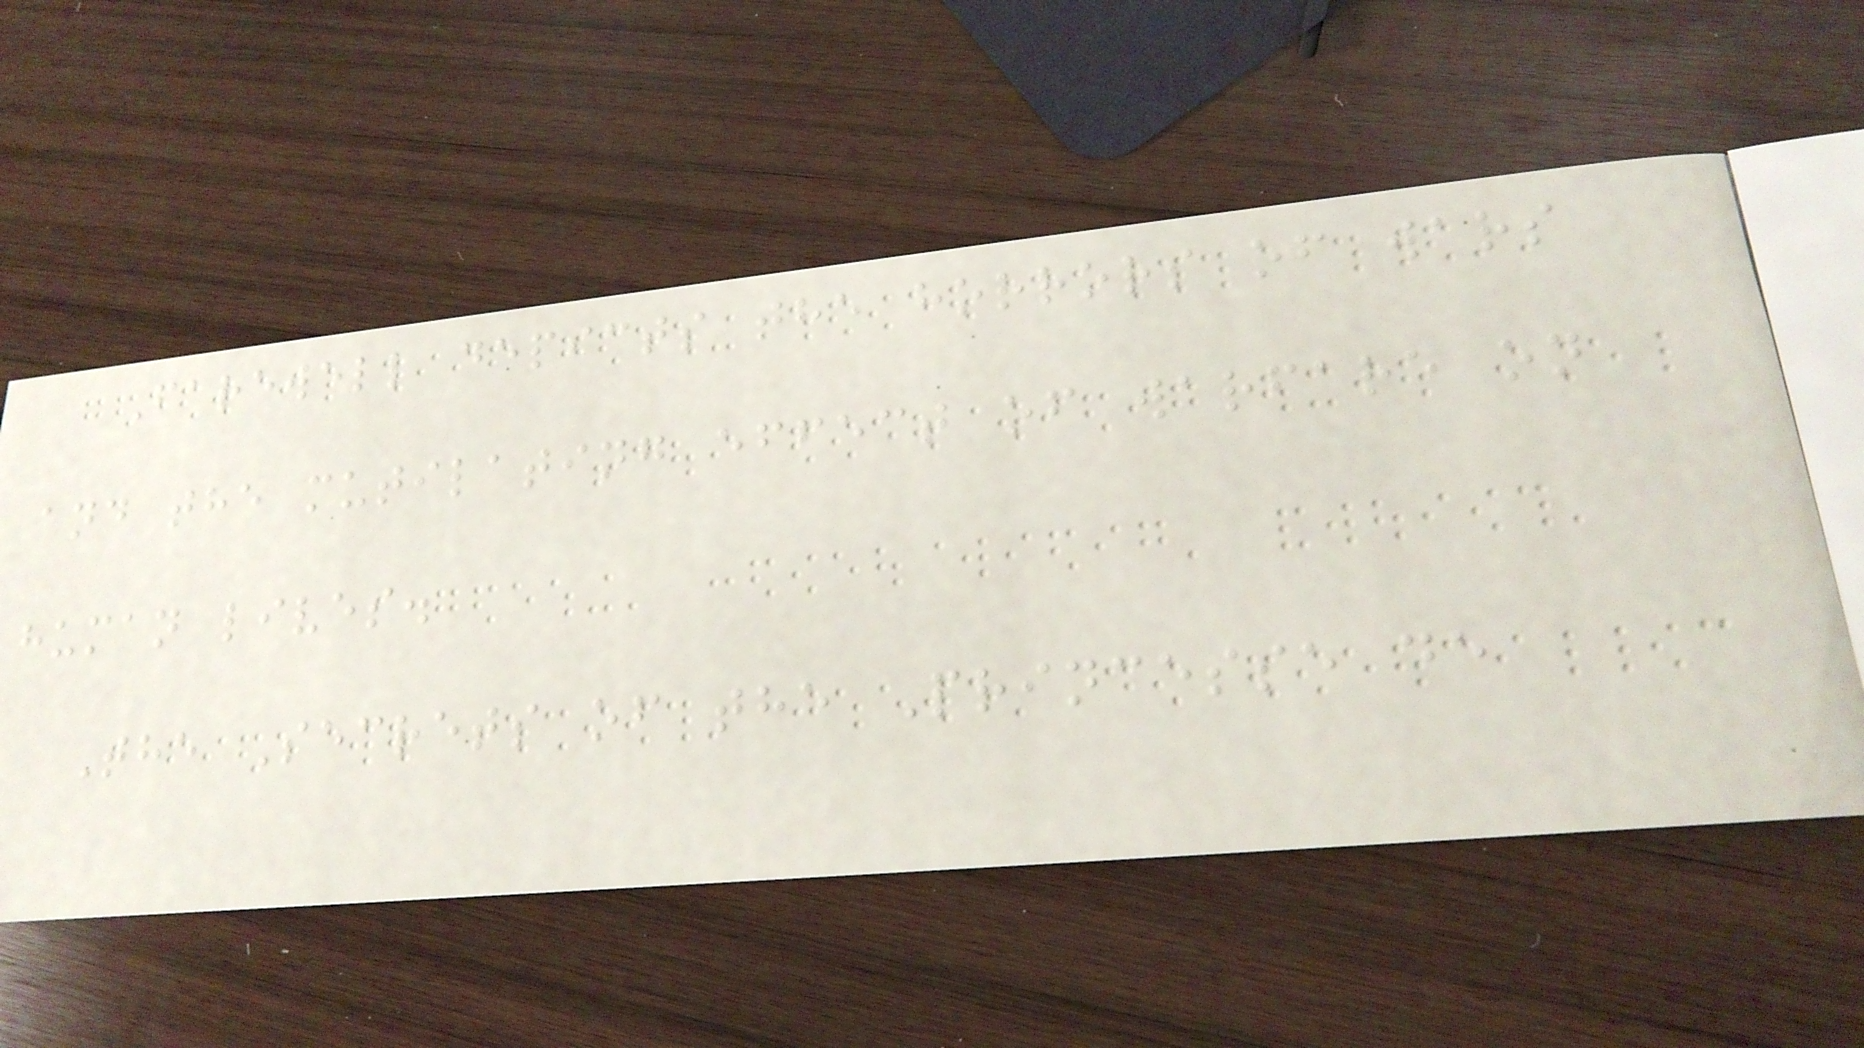Farewell depicts the horrors of wars
and the mutilating effect of warfare on
human lives.
The Secrets of the Princesse de
